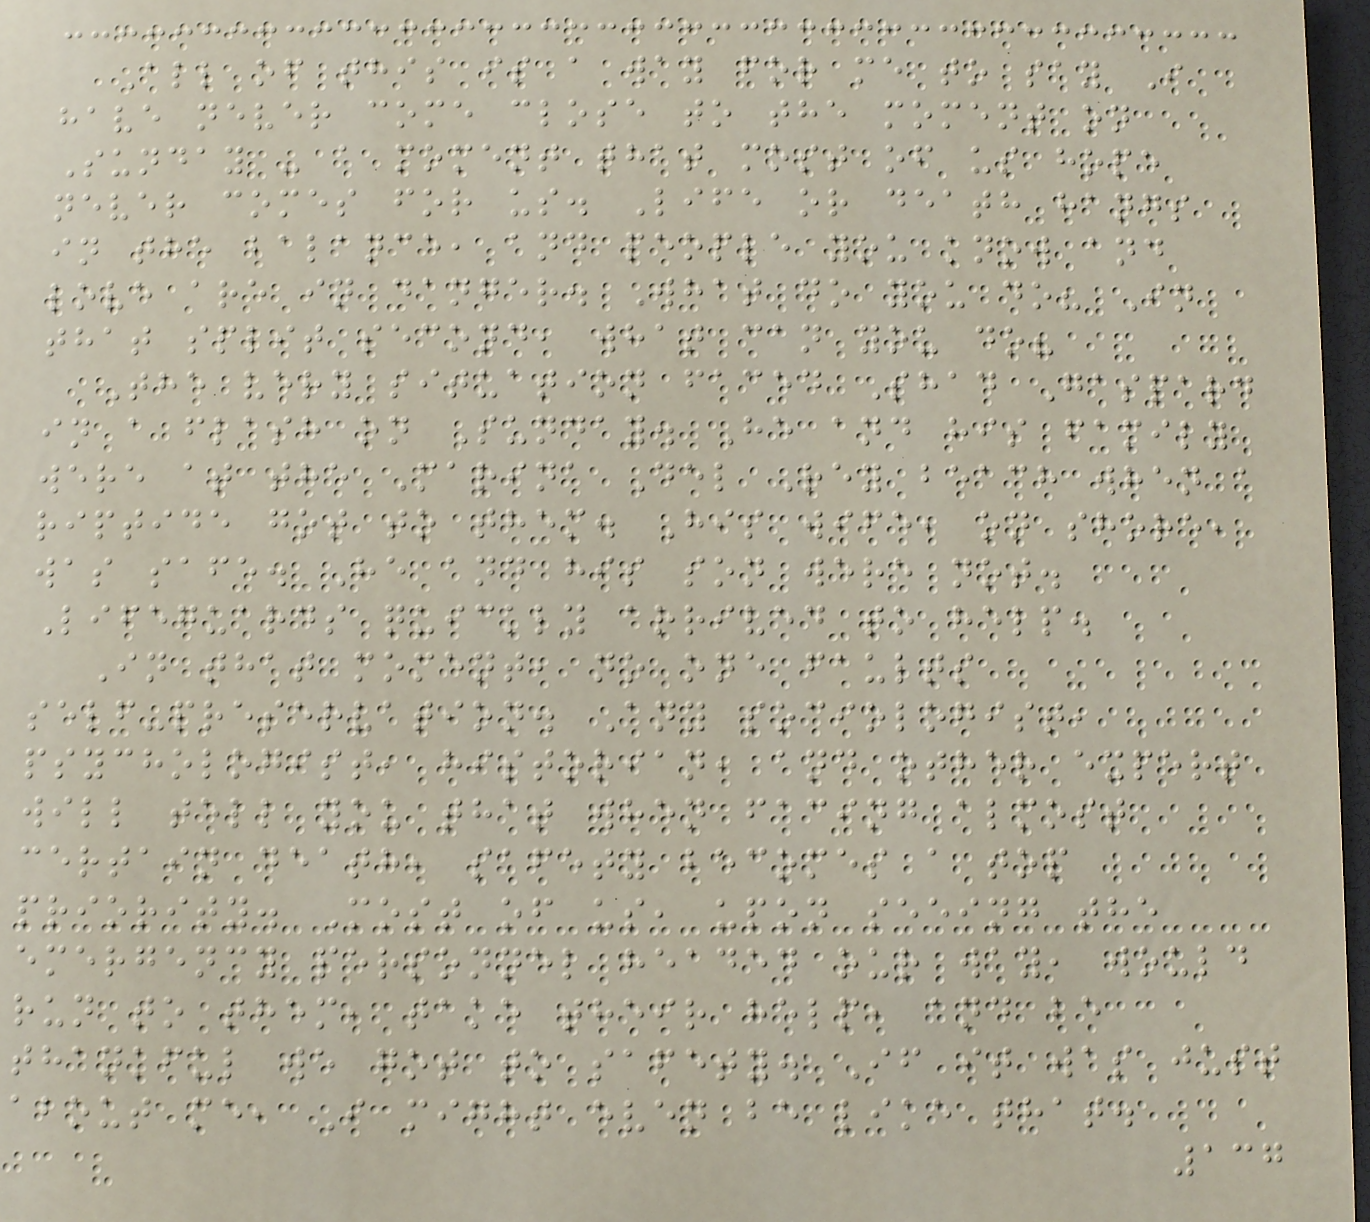All of this is a way for me to say I
have never come close to the moment on
Sunday - a moment that most of us hope
never comes for us. Life or death hangs
in the balance, and people you know and
love are in danger. What do you do? In
that split second, what can you do?
The very situation faced Shad Gaspard
in a flash on Sunday. He and his family
were at the Marina Del Rey beach when a
riptide got to them. His wife, on shore,
was safe. He and his son were not.
Lifeguards quickly arrived to help.
In that moment, no one faults
self-preservation. Any sociologist,
psychologist, historian, and other expert
will tell you that when facing almost
certain death, safety becomes a top
priority. Most of us, upon seeing the
emergency personnel headed our way, would
run to them, take their help, and be
thankful we got to safety. If it was just
about me, I might even be like that.
137
